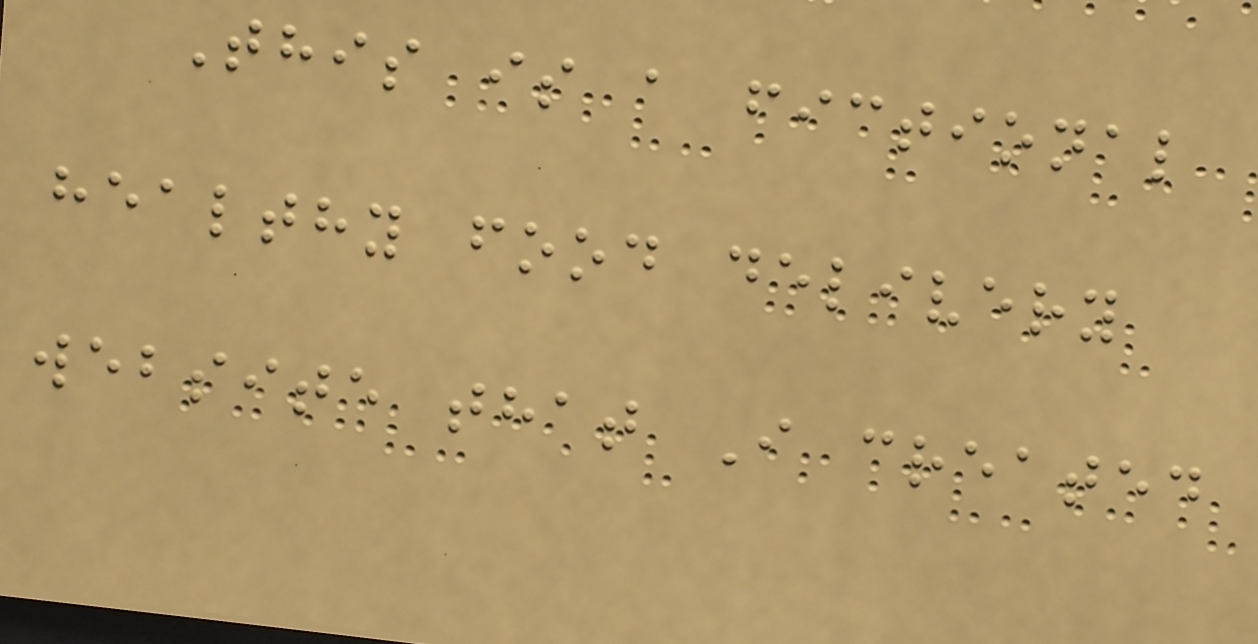This is a fictional
healthy food delivery
website that I created
